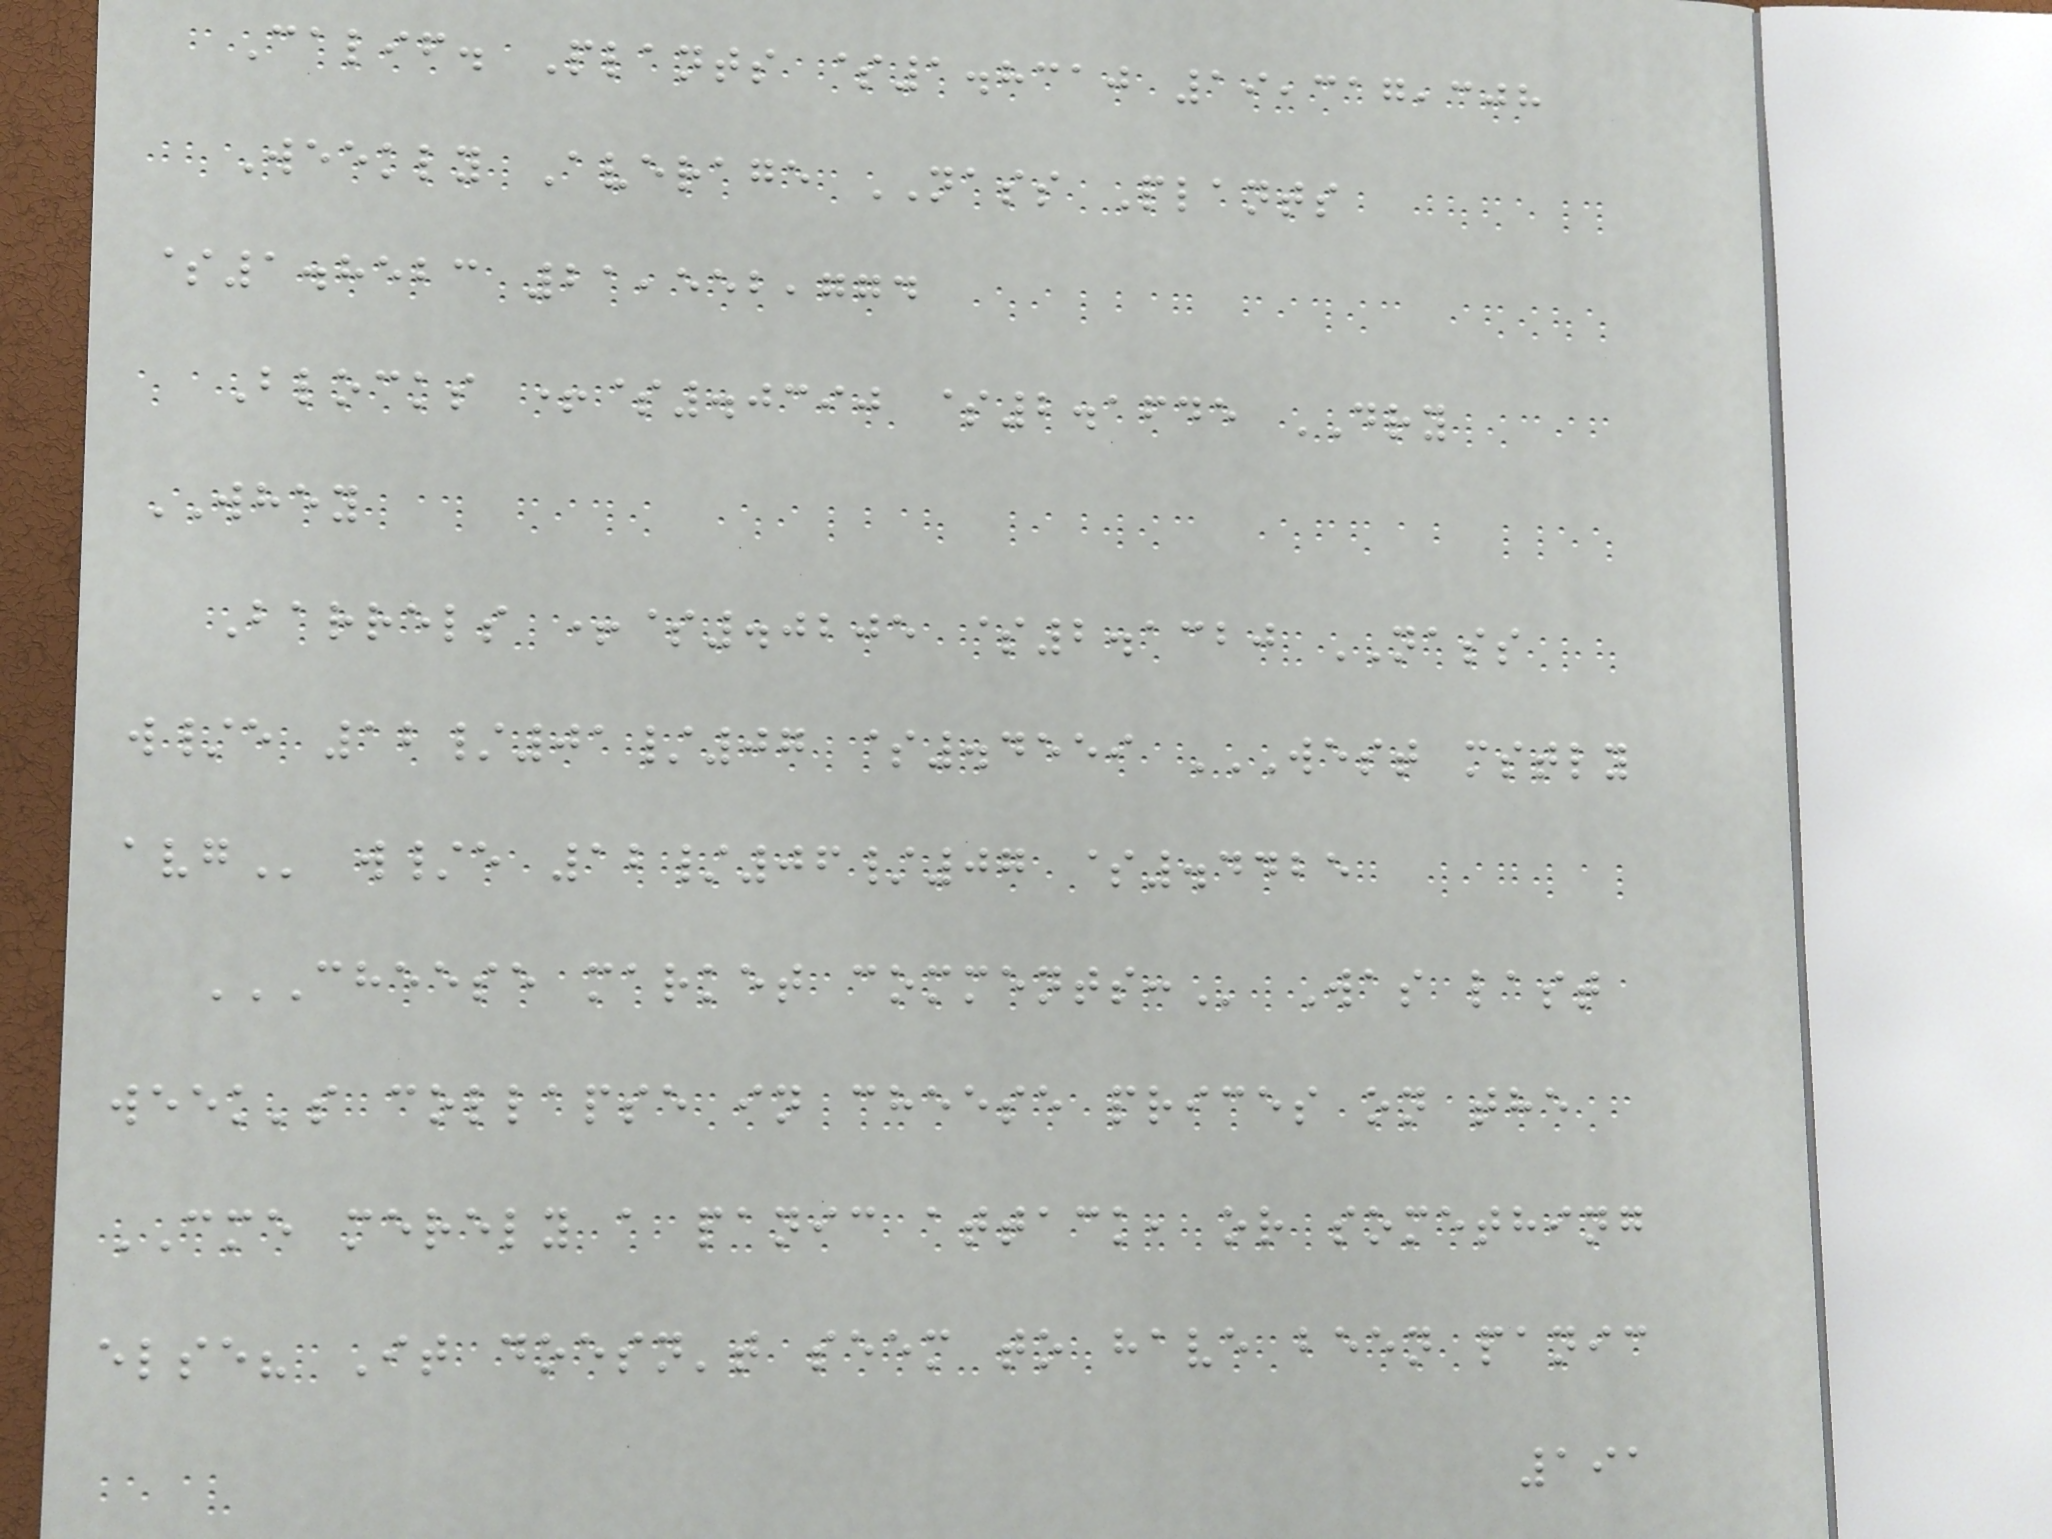Calif. Plants $1.8310 19,317,308
Weekly Average NASS Plants
$1.8523 21,552,774
Blocks +$.0390 $2.1645 DRY
WHEY
Barrels +$.0205 $2.1320 NASS
w/e 12/01/07 $.4559 WEST MSTLY
AVG w/e 12/06/07 $.4425
CHEESE MARKET COMMENTS: Was last
week's collapse in cheese prices on the
CME merely a panic attack, or something
else? It doesn't seem to have been panic
191
